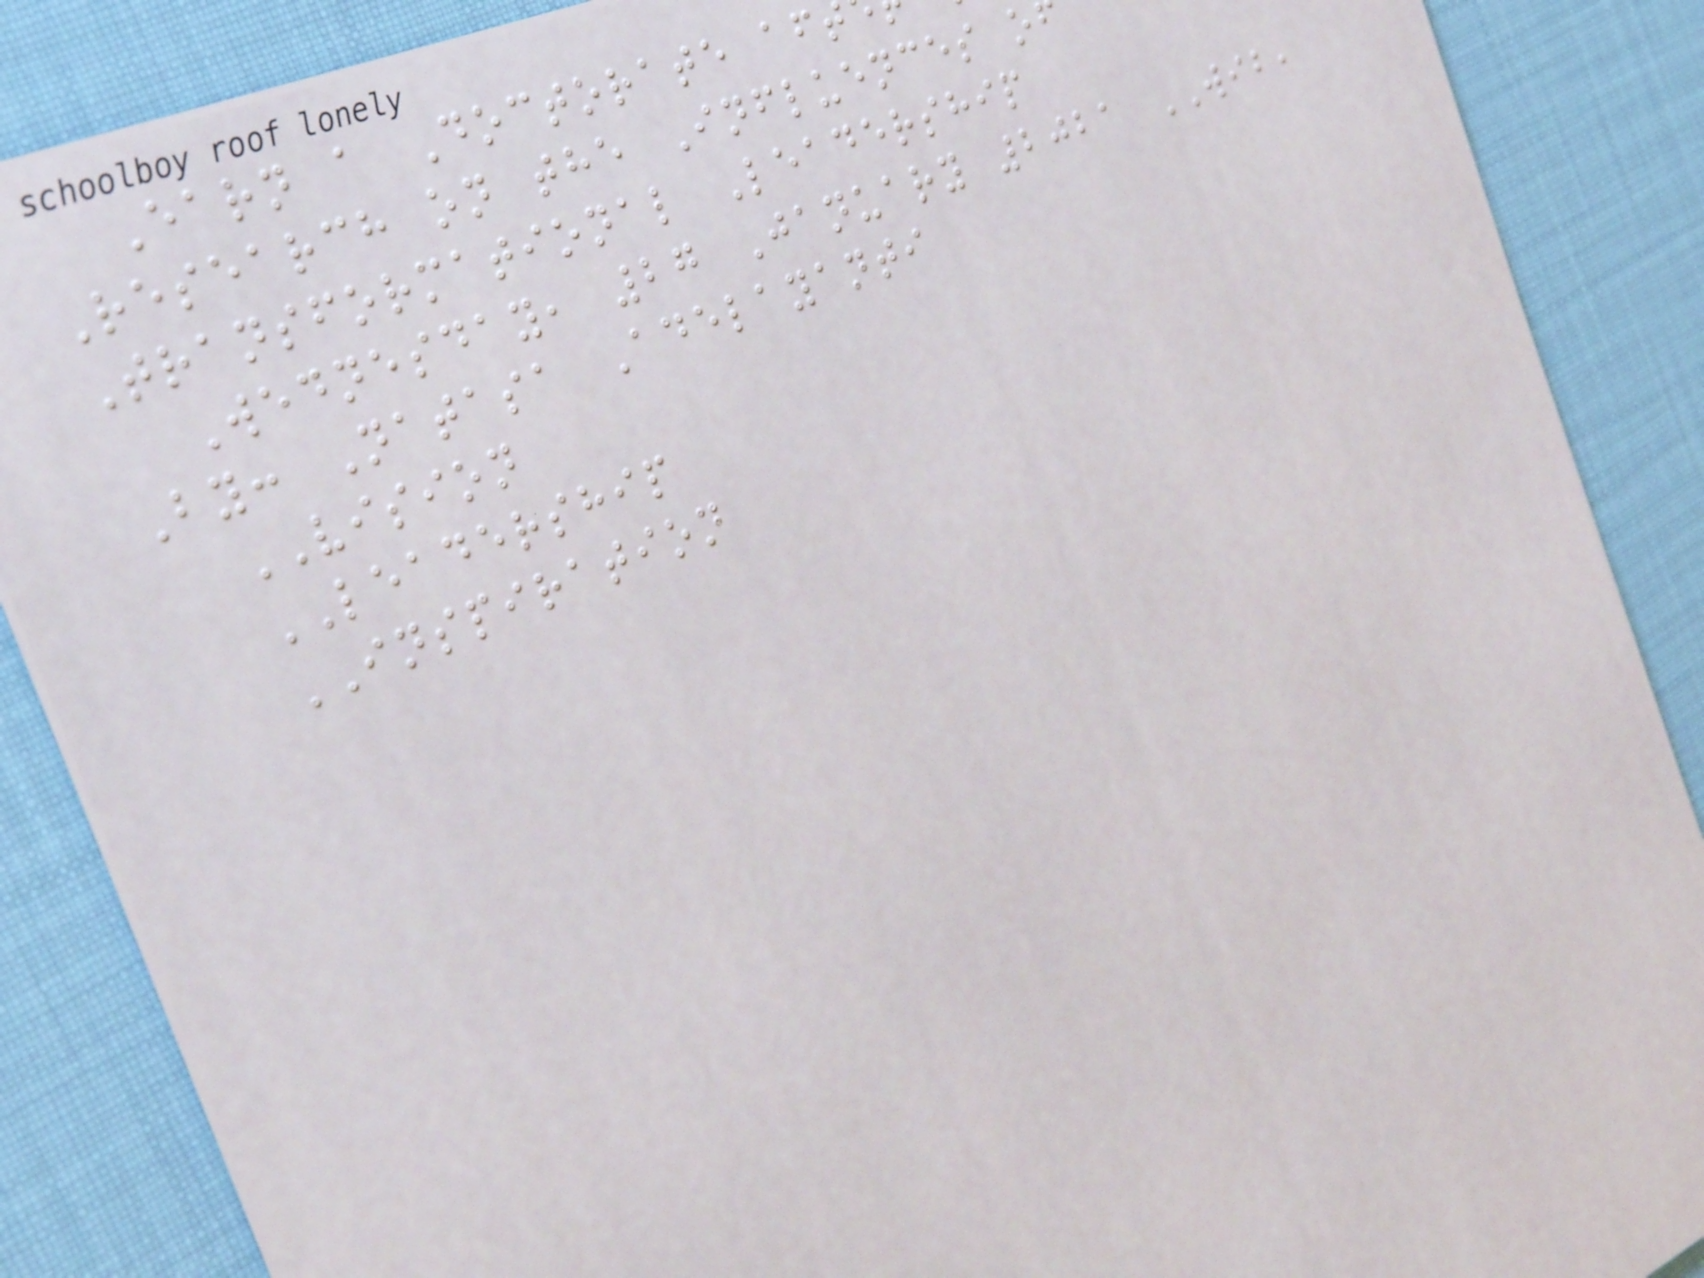Earn a Doctorate aft
Research on the Influences o
Transformational Leadership
Wednesday, 27 January 2021 WIB,
By: Natasa Adelayanti
VISION
LEADERSHIP
INSPIRATION
